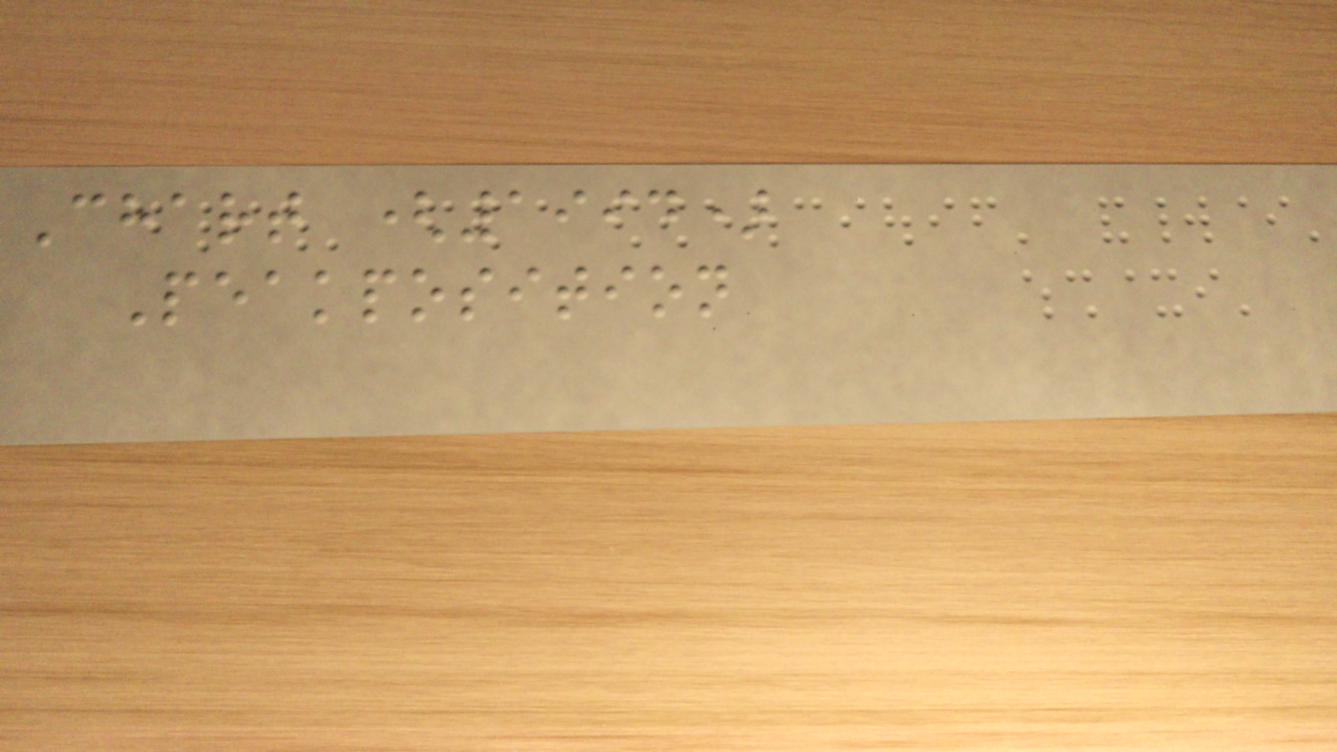Chart (1994)
Peakposition
